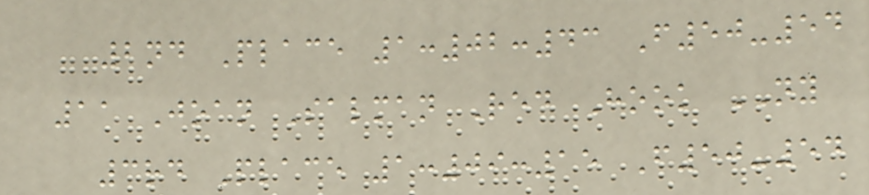2nd Place 1:02:43 F50-54
11 Joan Salman Red Hook NY
3rd Place 1:09:15 F50-54
